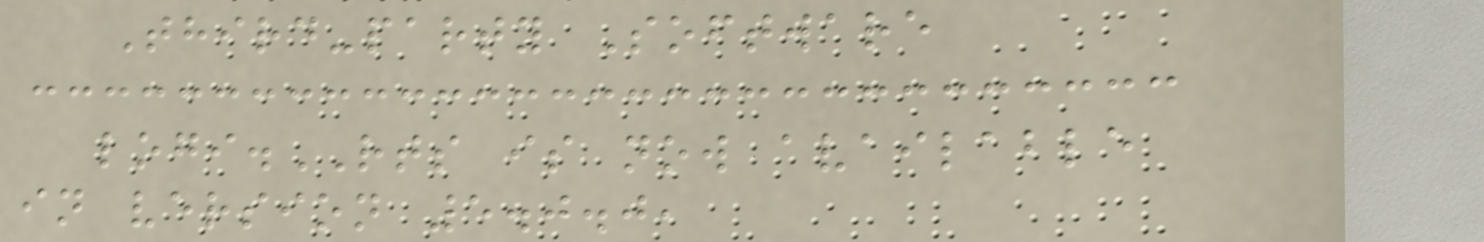Third-party Software
logi.RTS is now available
in version 5.0.0,
